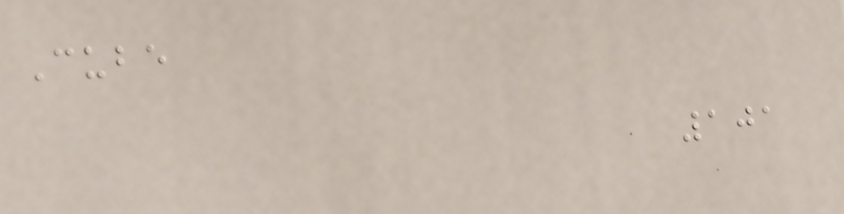Cube
101
